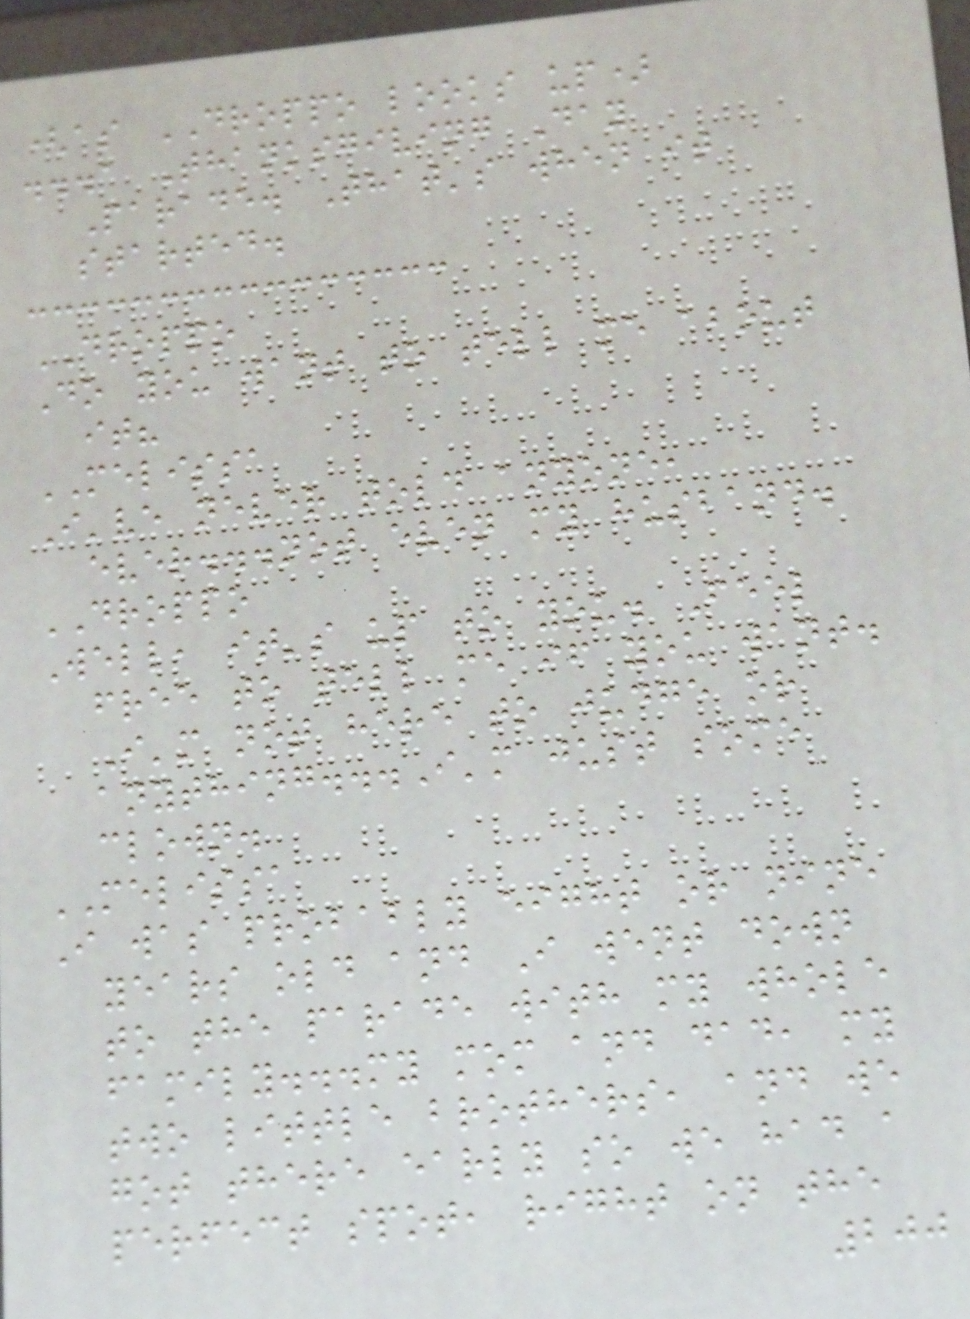(as DROPPO looks up)
...a Thanksgiving Day
Parade. That's when it
started.
DROPPO
Do you want to tell me about
it?
MELISSA
I've never told anyone,
ever...not even my husband.
DROPPO
Well, it's up to you. Feel
free to tell me if you want.
I'm not here to judge or
anything...I'm just some
clown.
MELISSA
I was probably eight or nine
years old and I went down
to the parade with my whole
family...my mom and dad, my
two little brothers, and we
got there early so we had a
perfect spot, right on the
200
